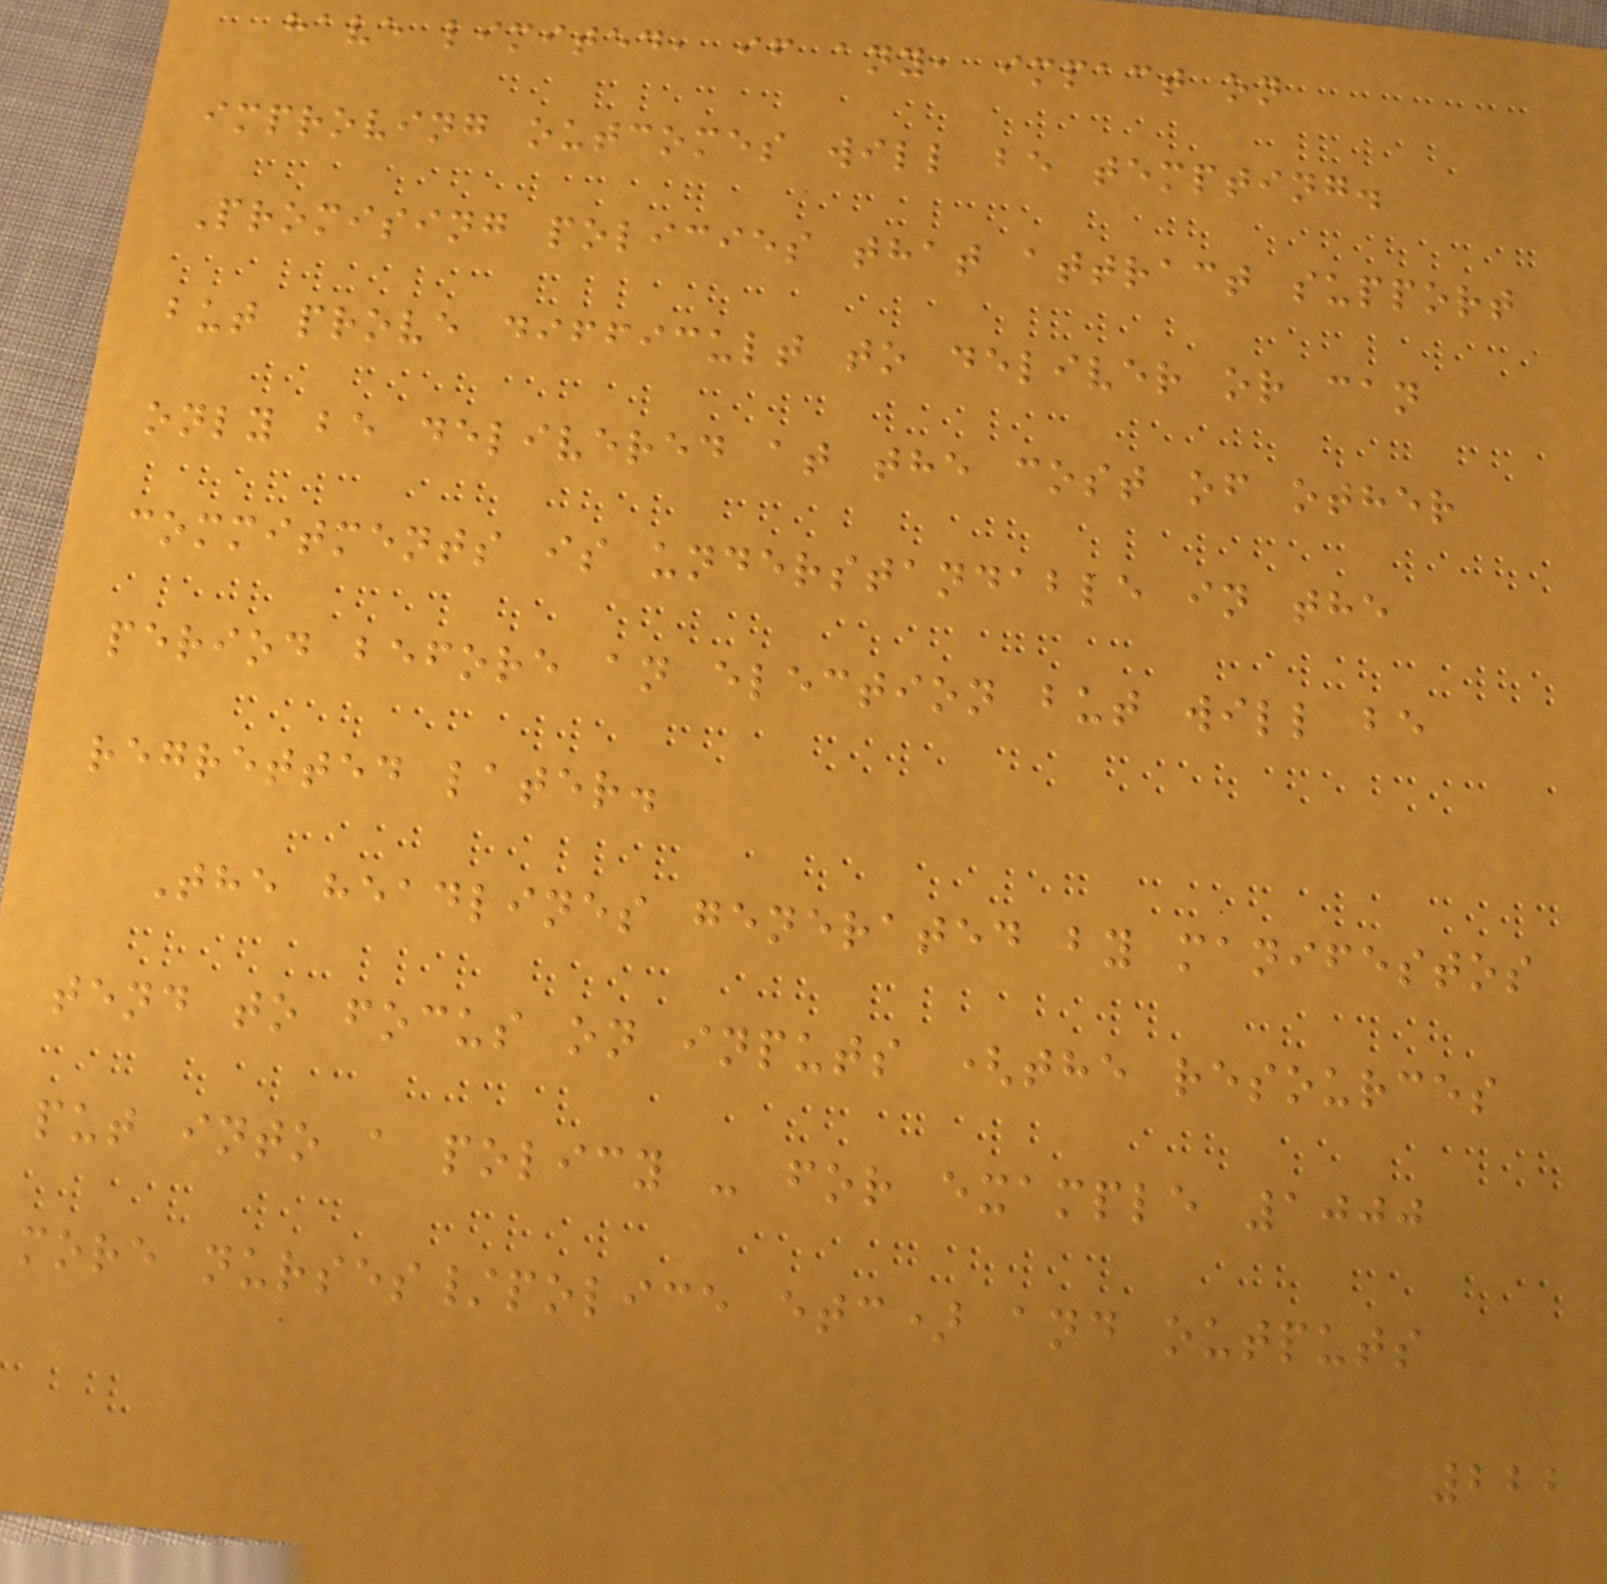have limited, if any, impact on
improving outcomes will be tempting.
Promising policies that attract support
but prove difficult to deliver or can
only be delivered at the cost of other
commitments is understandable in the
period before an election but will be
regretted later.
The headlines generated by manifestos
tend to focus on inputs (the resources
put into a policy - for example 1000
more nurses/police etc) and outputs
222
